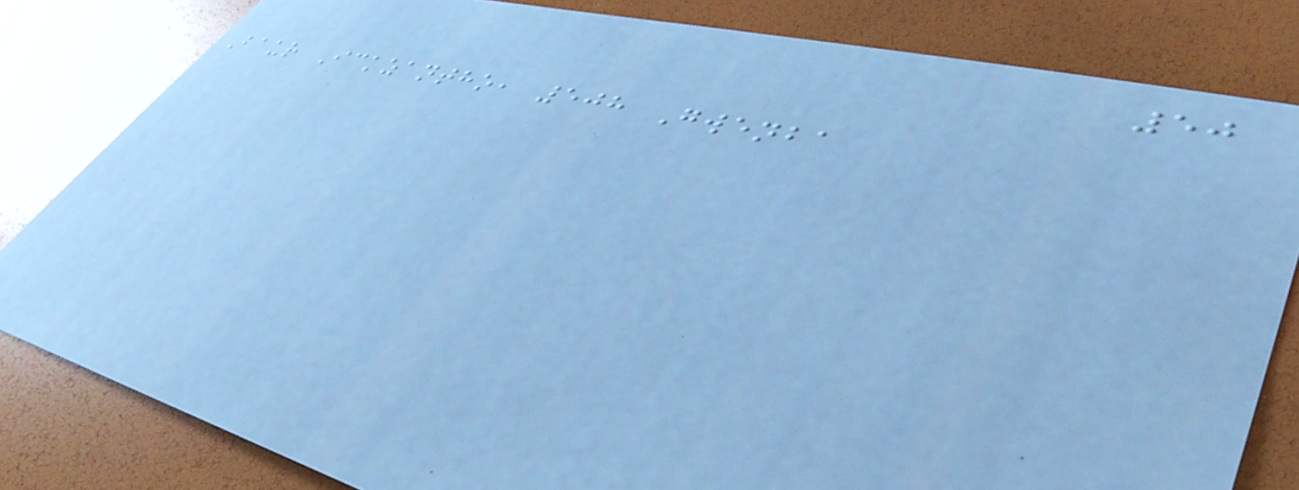50
Baur Ickzantho, 508 Gwenba
